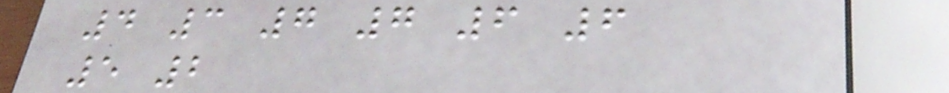4 3 7 7 6 6
5 2
